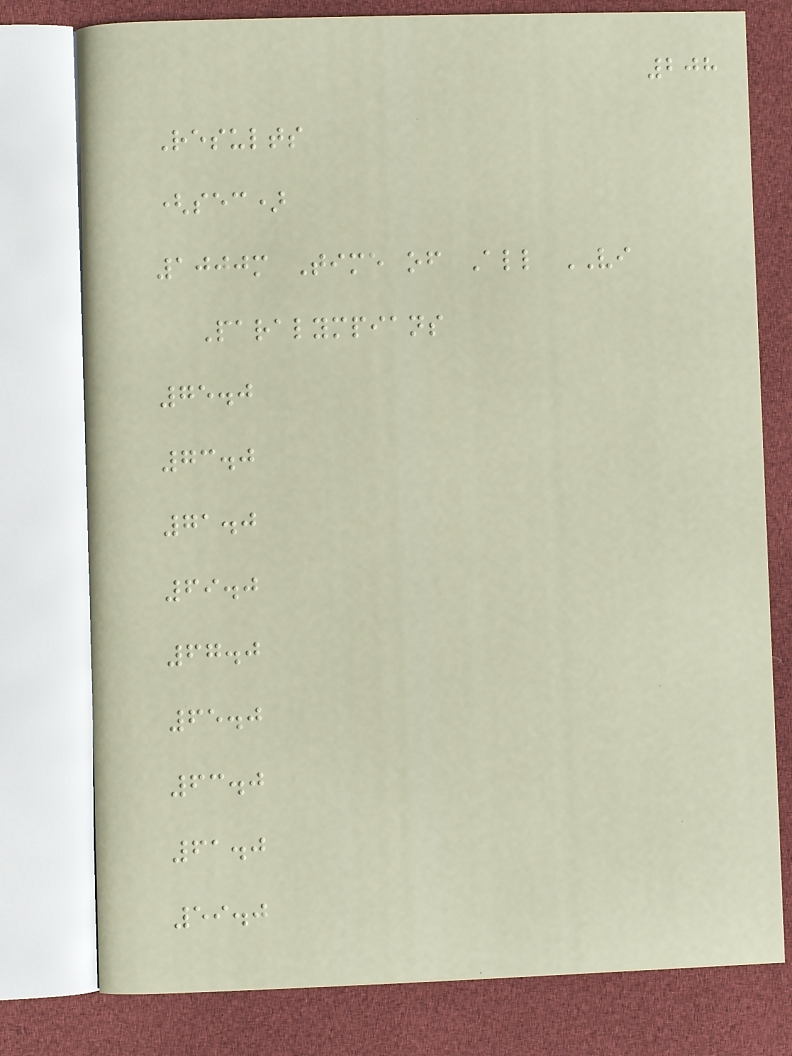208
Results
(sec)
1000m Time of All VI
Paralympians
75.0
73.0
71.0
69.0
67.0
65.0
63.0
61.0
59.0
